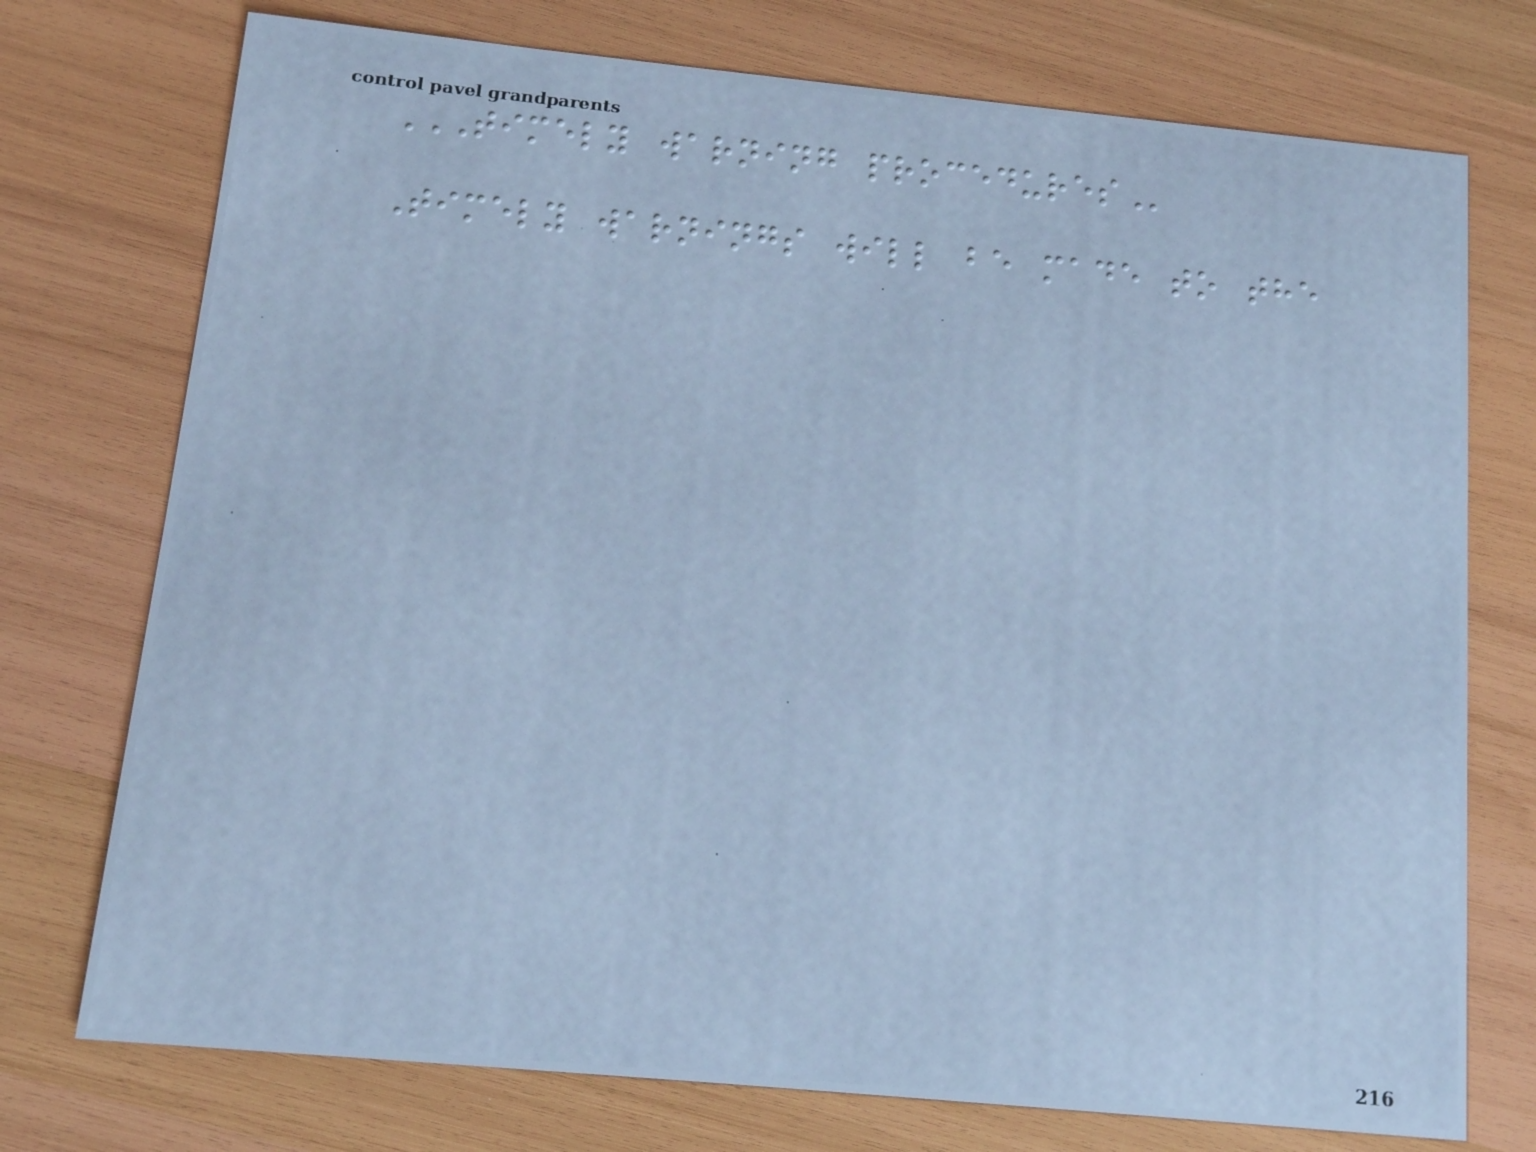TIMELY WARNING PROCEDURES
Timely warnings will be made to the
